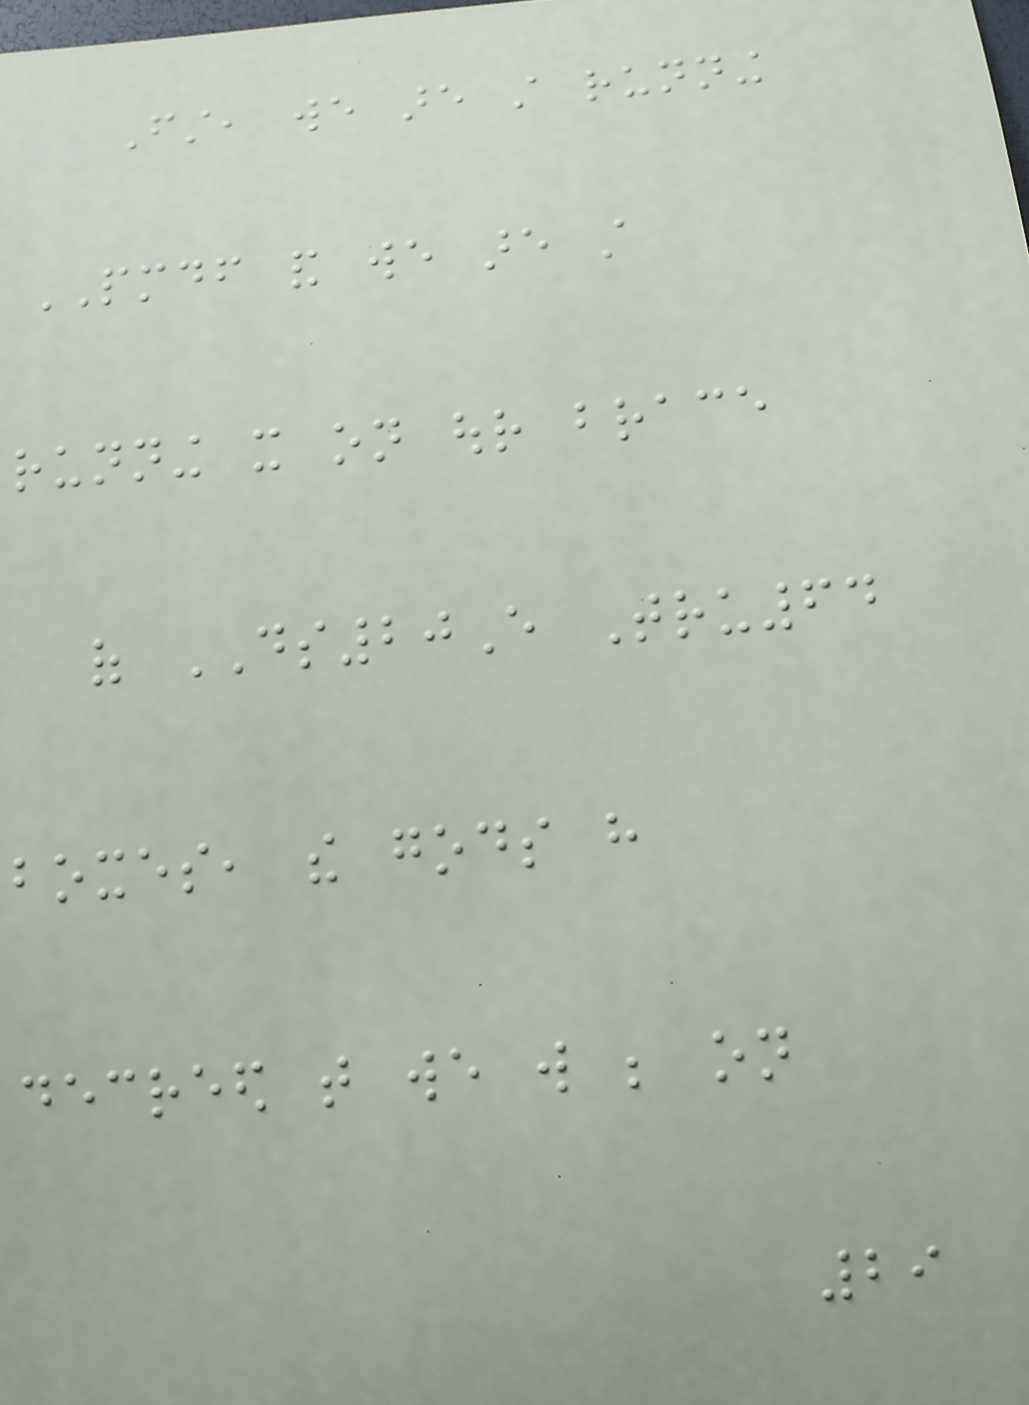First, we are still running
PMDF and we are still
running it on our brace
of DS20E Tru64
boxes, the gods have
decreed that we will be on
29
